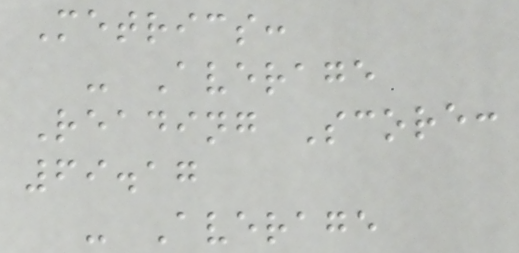Metrics:
- Average
Reading Score:
69.17
- Average
